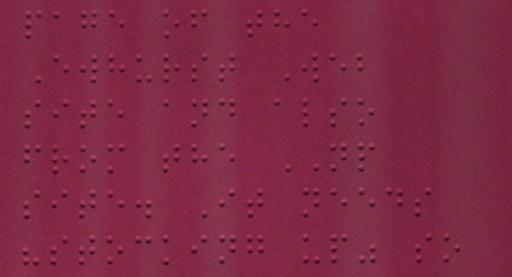page of the
Ewhurst Web
site and also
from the NP
site. It needs
"stocking up" so
